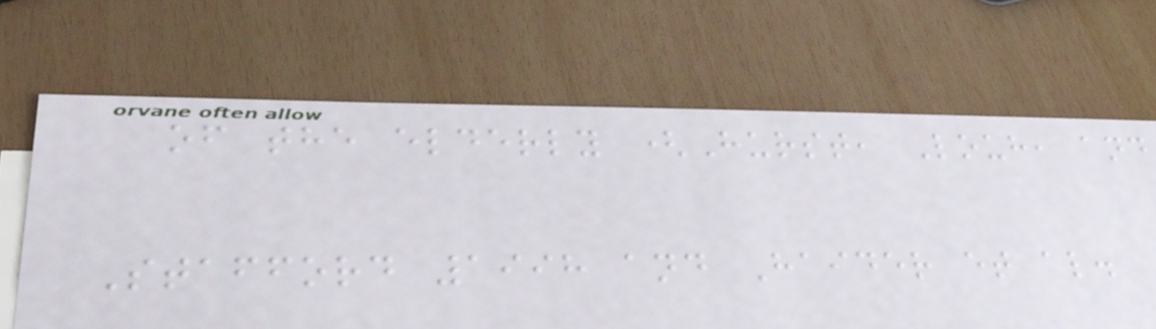of the elderly (Hurst, Louh, and
Stafford 1998 and Haider et al.
